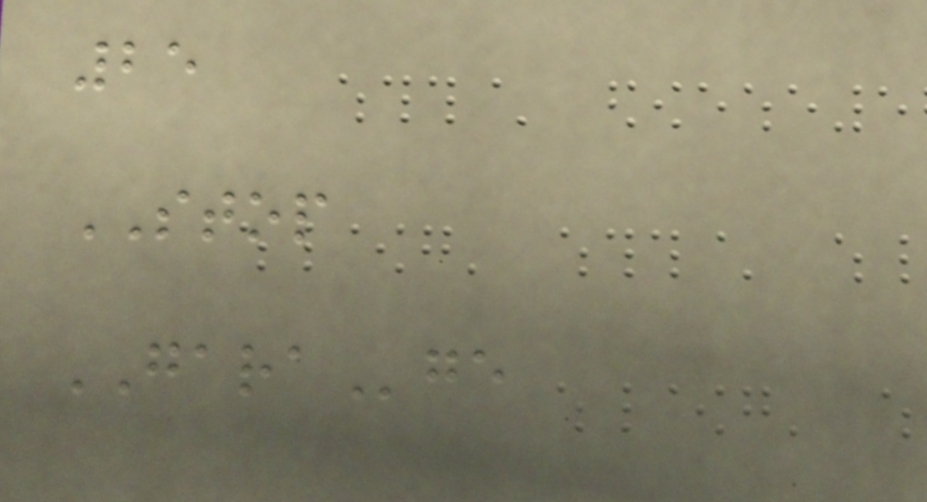25
STOP
GARAge
